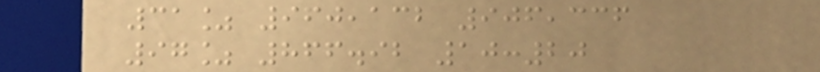31% 960,132 906,336
97% 866.92 10:20
